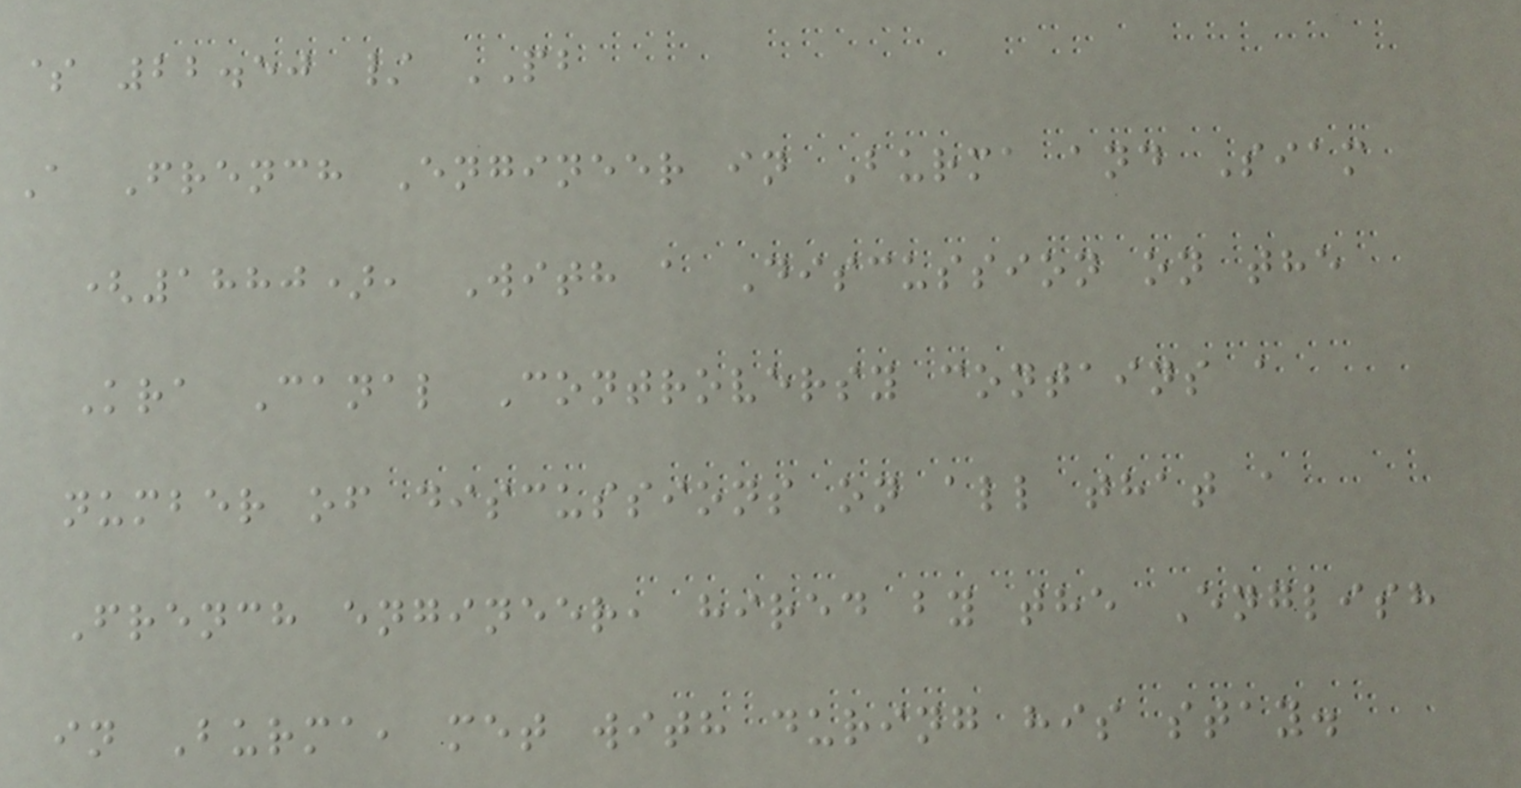$ 22.50 / PB
A French Engineer in Burma and Siam
(1880), With a Discussion on the
Kra Canal Controversy contains a
number of discussions on all that a
French engineer, hired by the English
in Burma, met with during his stay.
